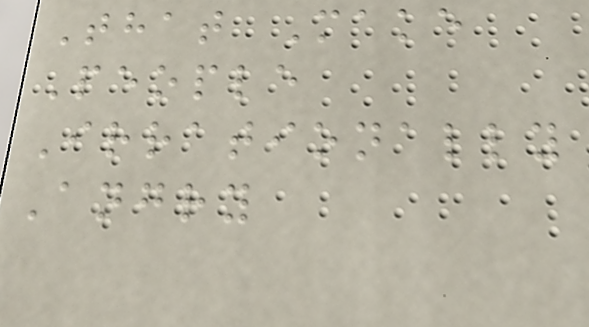That Make
People
Irrationally
Angry
